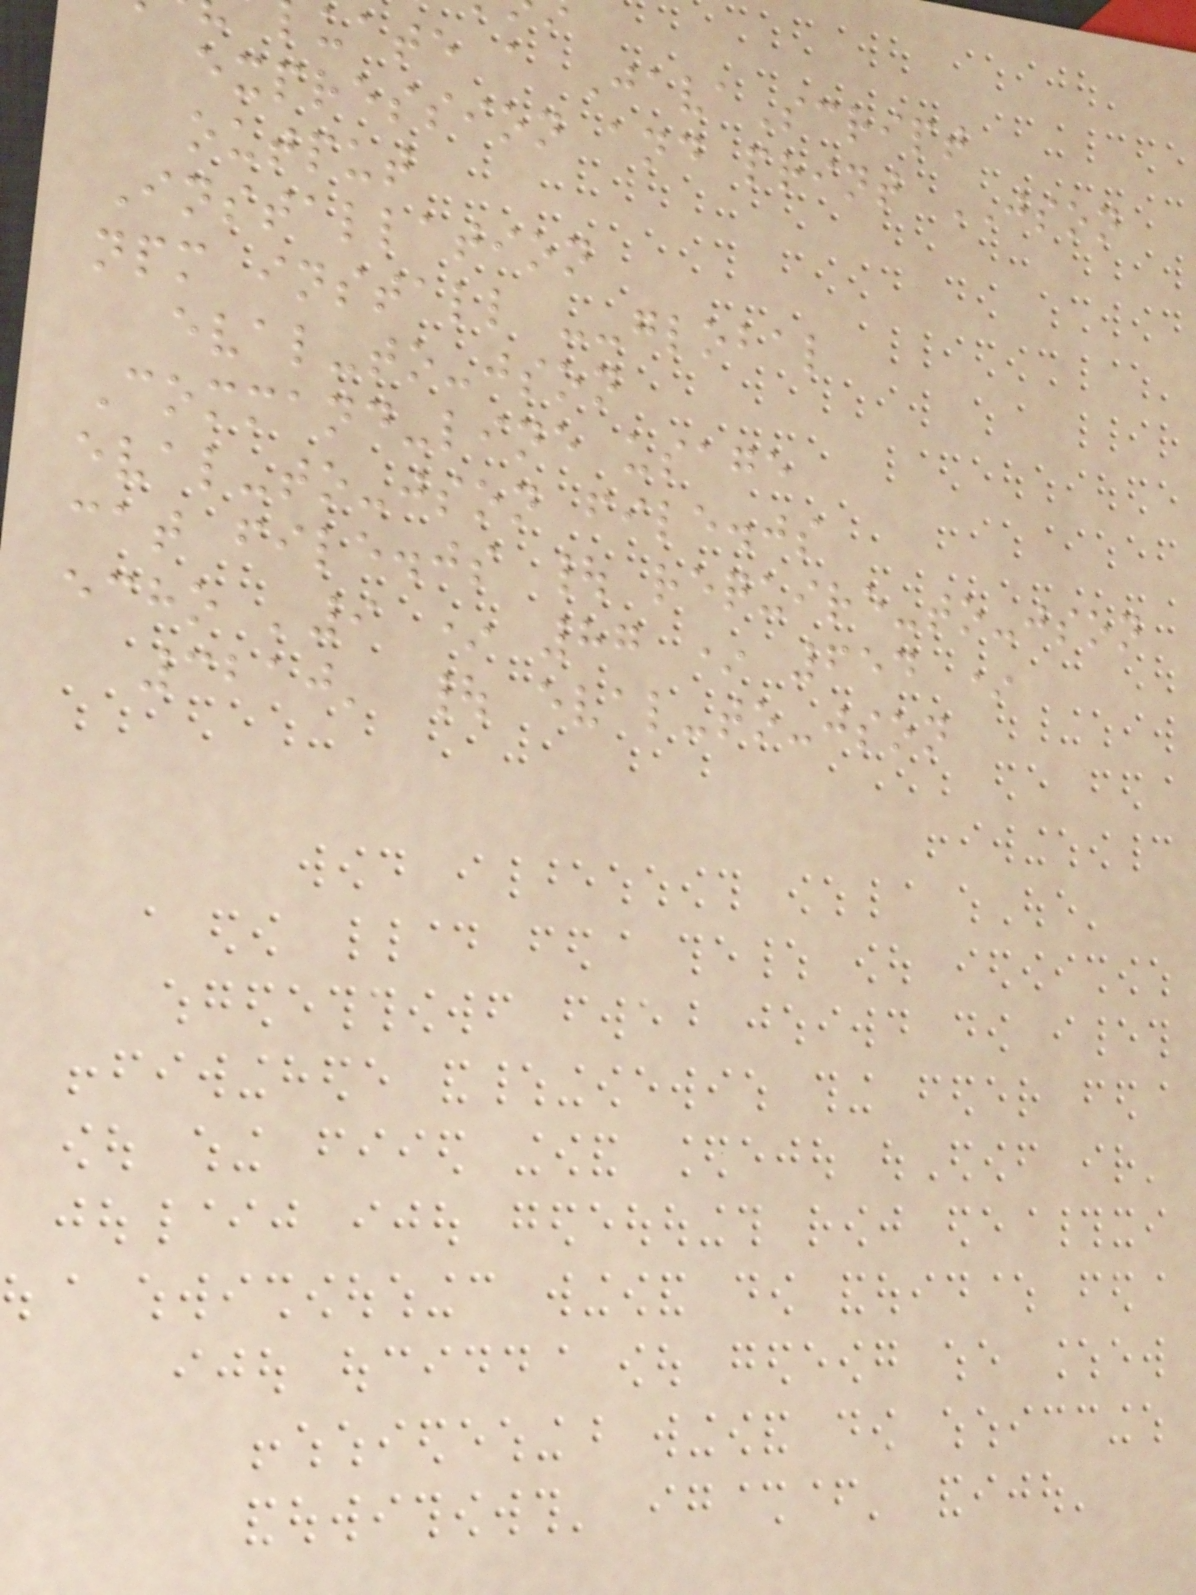uate a JavaScript
expression and print JSON
output
Installation
npm install --global
eval-to-json
Command-line usage
eval-to-json file.js
cat file.js | require-to-json
echo '9 * 87 * 654 *
3210' | eval-to-json
